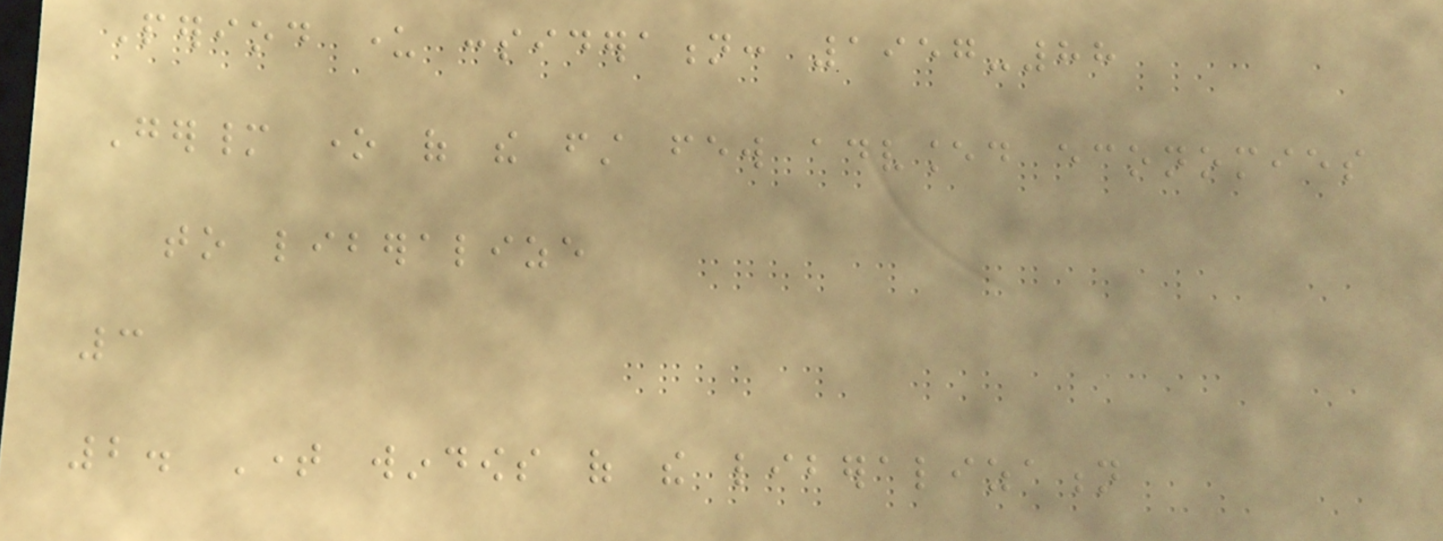Period under consideration: 1957-88
Germany one of the first few advanced economies
to liberalize
3
2. Time windows of the liberalization
